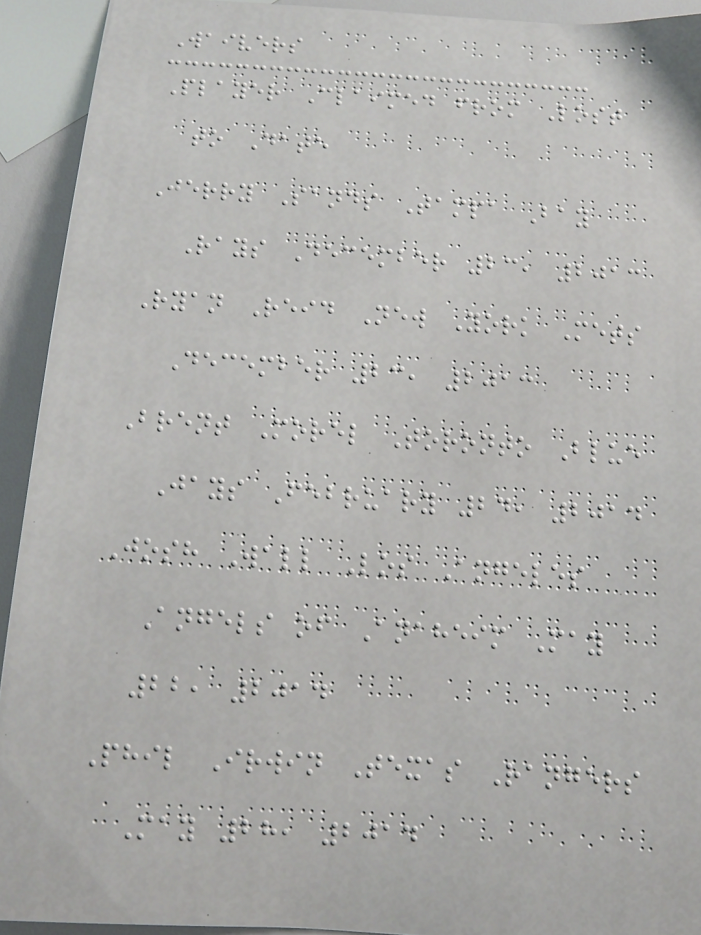Waivers
Player Claimed from Lost
to Date
Jerry Sands Tampa Bay
Rays December 23, 2013
Ryan Reid New York Mets
December 23, 2013
Brent Morel Toronto Blue
Jays February 24, 2014
Josh Wall Los Angeles
Angels of Anaheim May
22, 2014
Phil Irwin Texas Rangers
May 28, 2014
